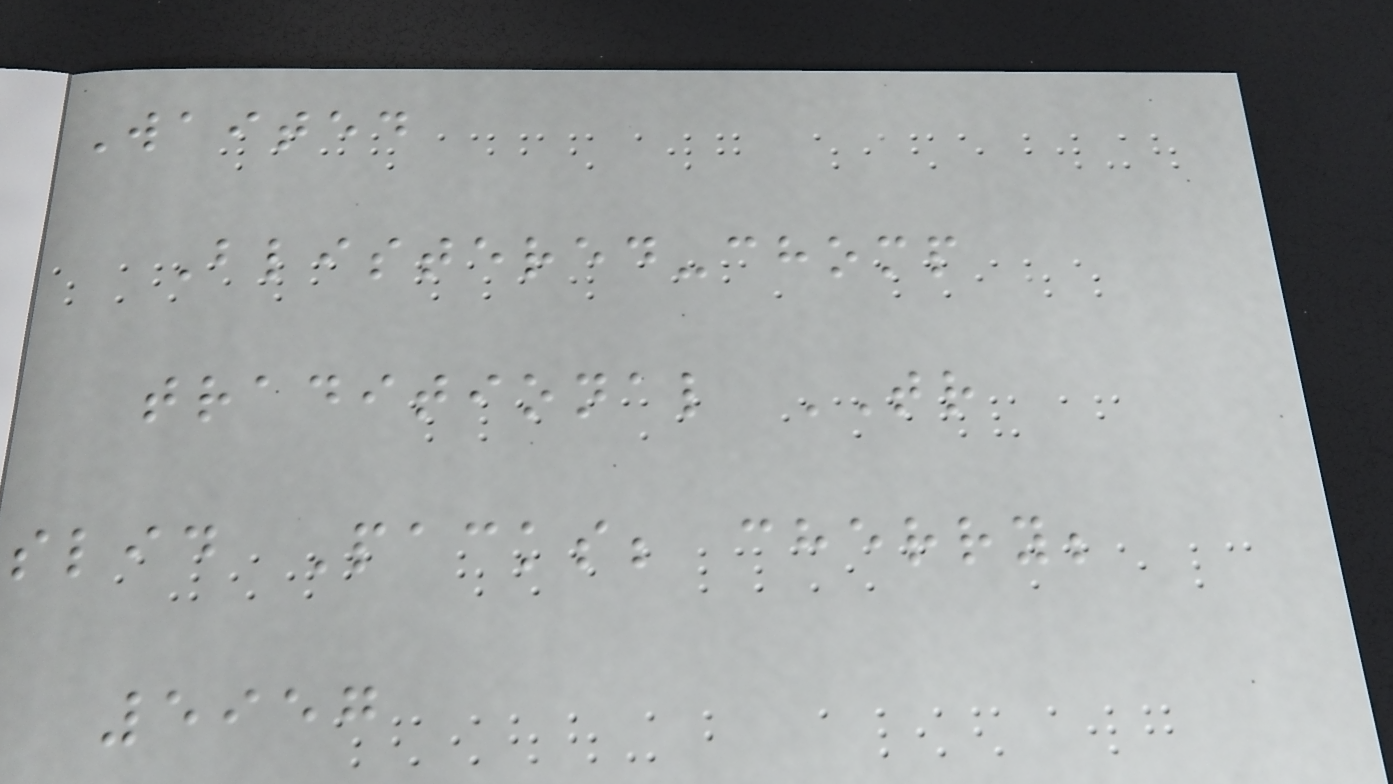Waited
Blistered-chomp
traditional TR
slid Packs; cherry;
5957
